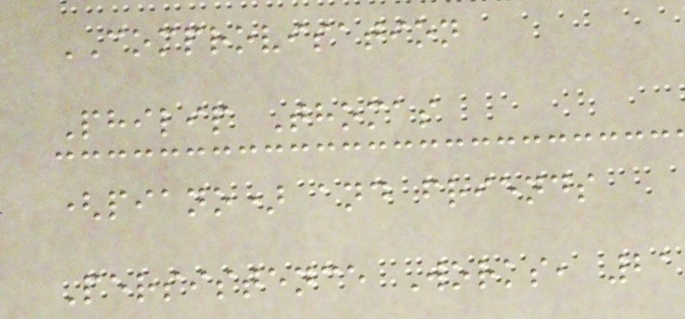COMPROVISATION
Philip Thomas
(piano) and friends
Persistence Works, 21
